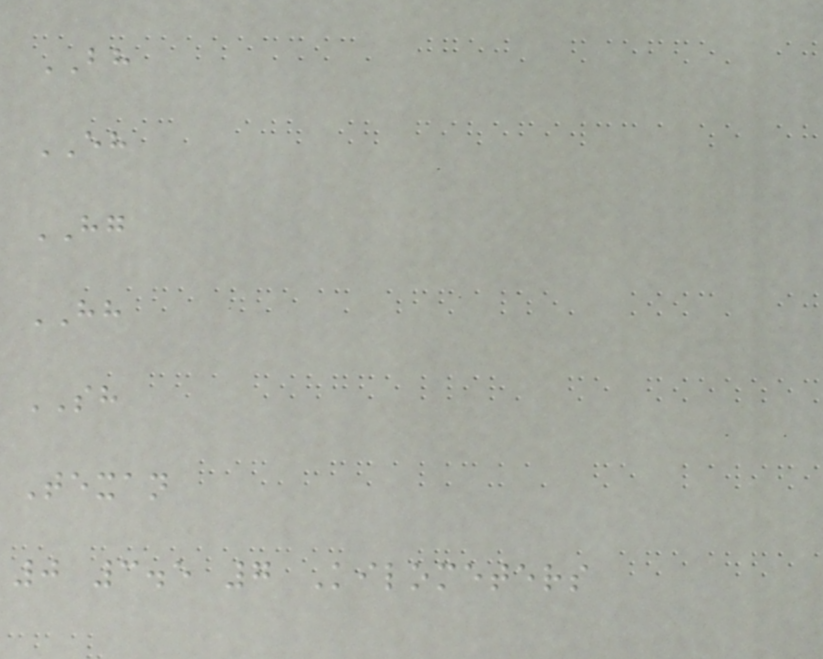BH
EH
HG
HH
SH
Texan
0 3.5 7 Kilometers
